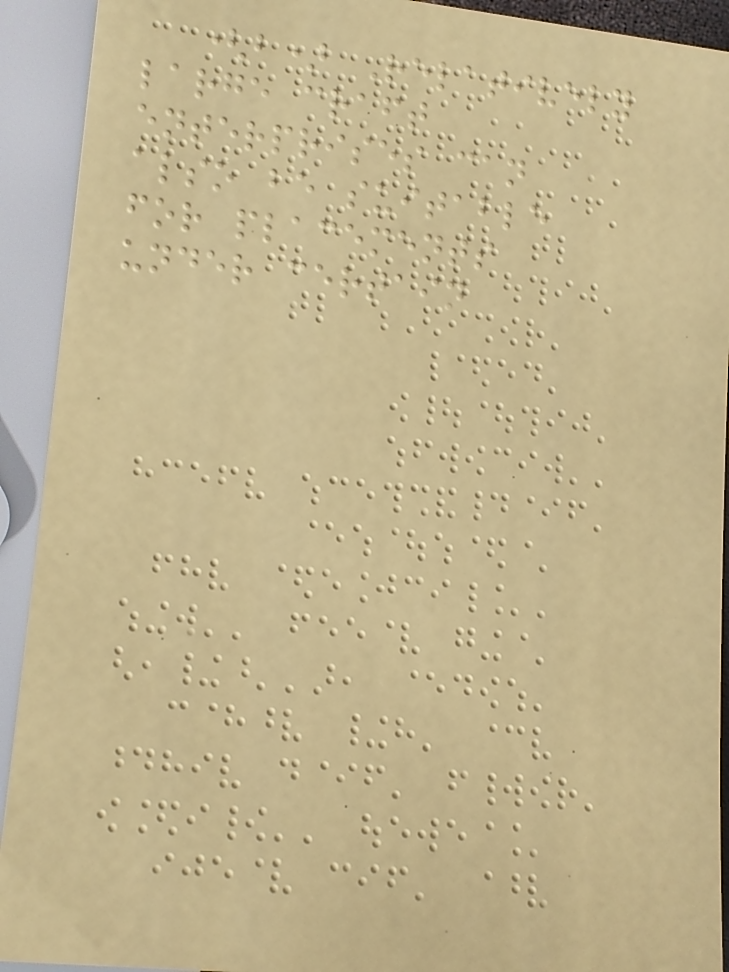(b) Relatively
large craft
enterprises can
also be suitable
for placements
under certain
